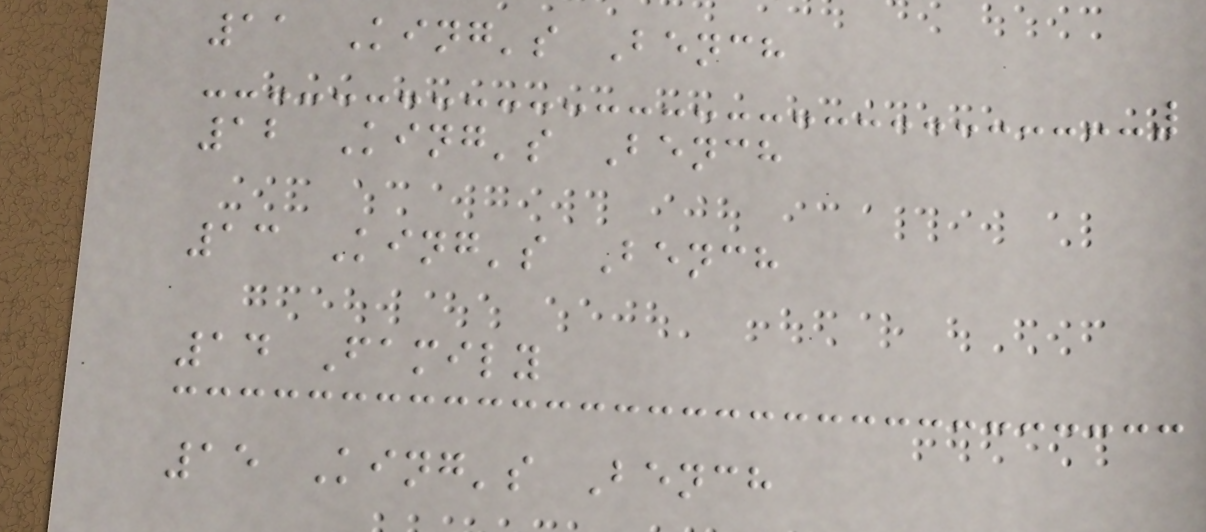11 King's Bench
12 King's Bench
13 King's Bench
14 Family
15 King's Bench
